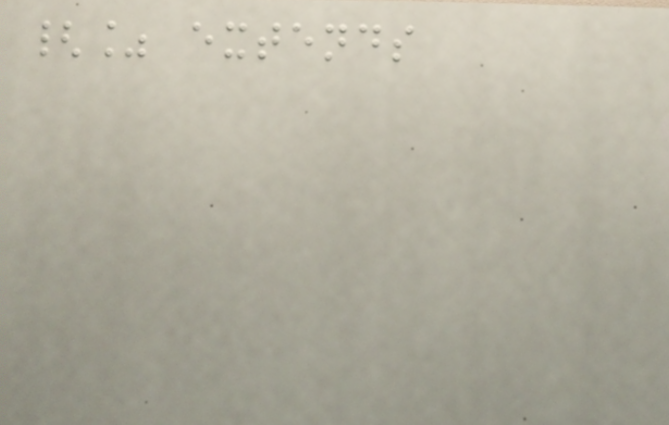{% extends
